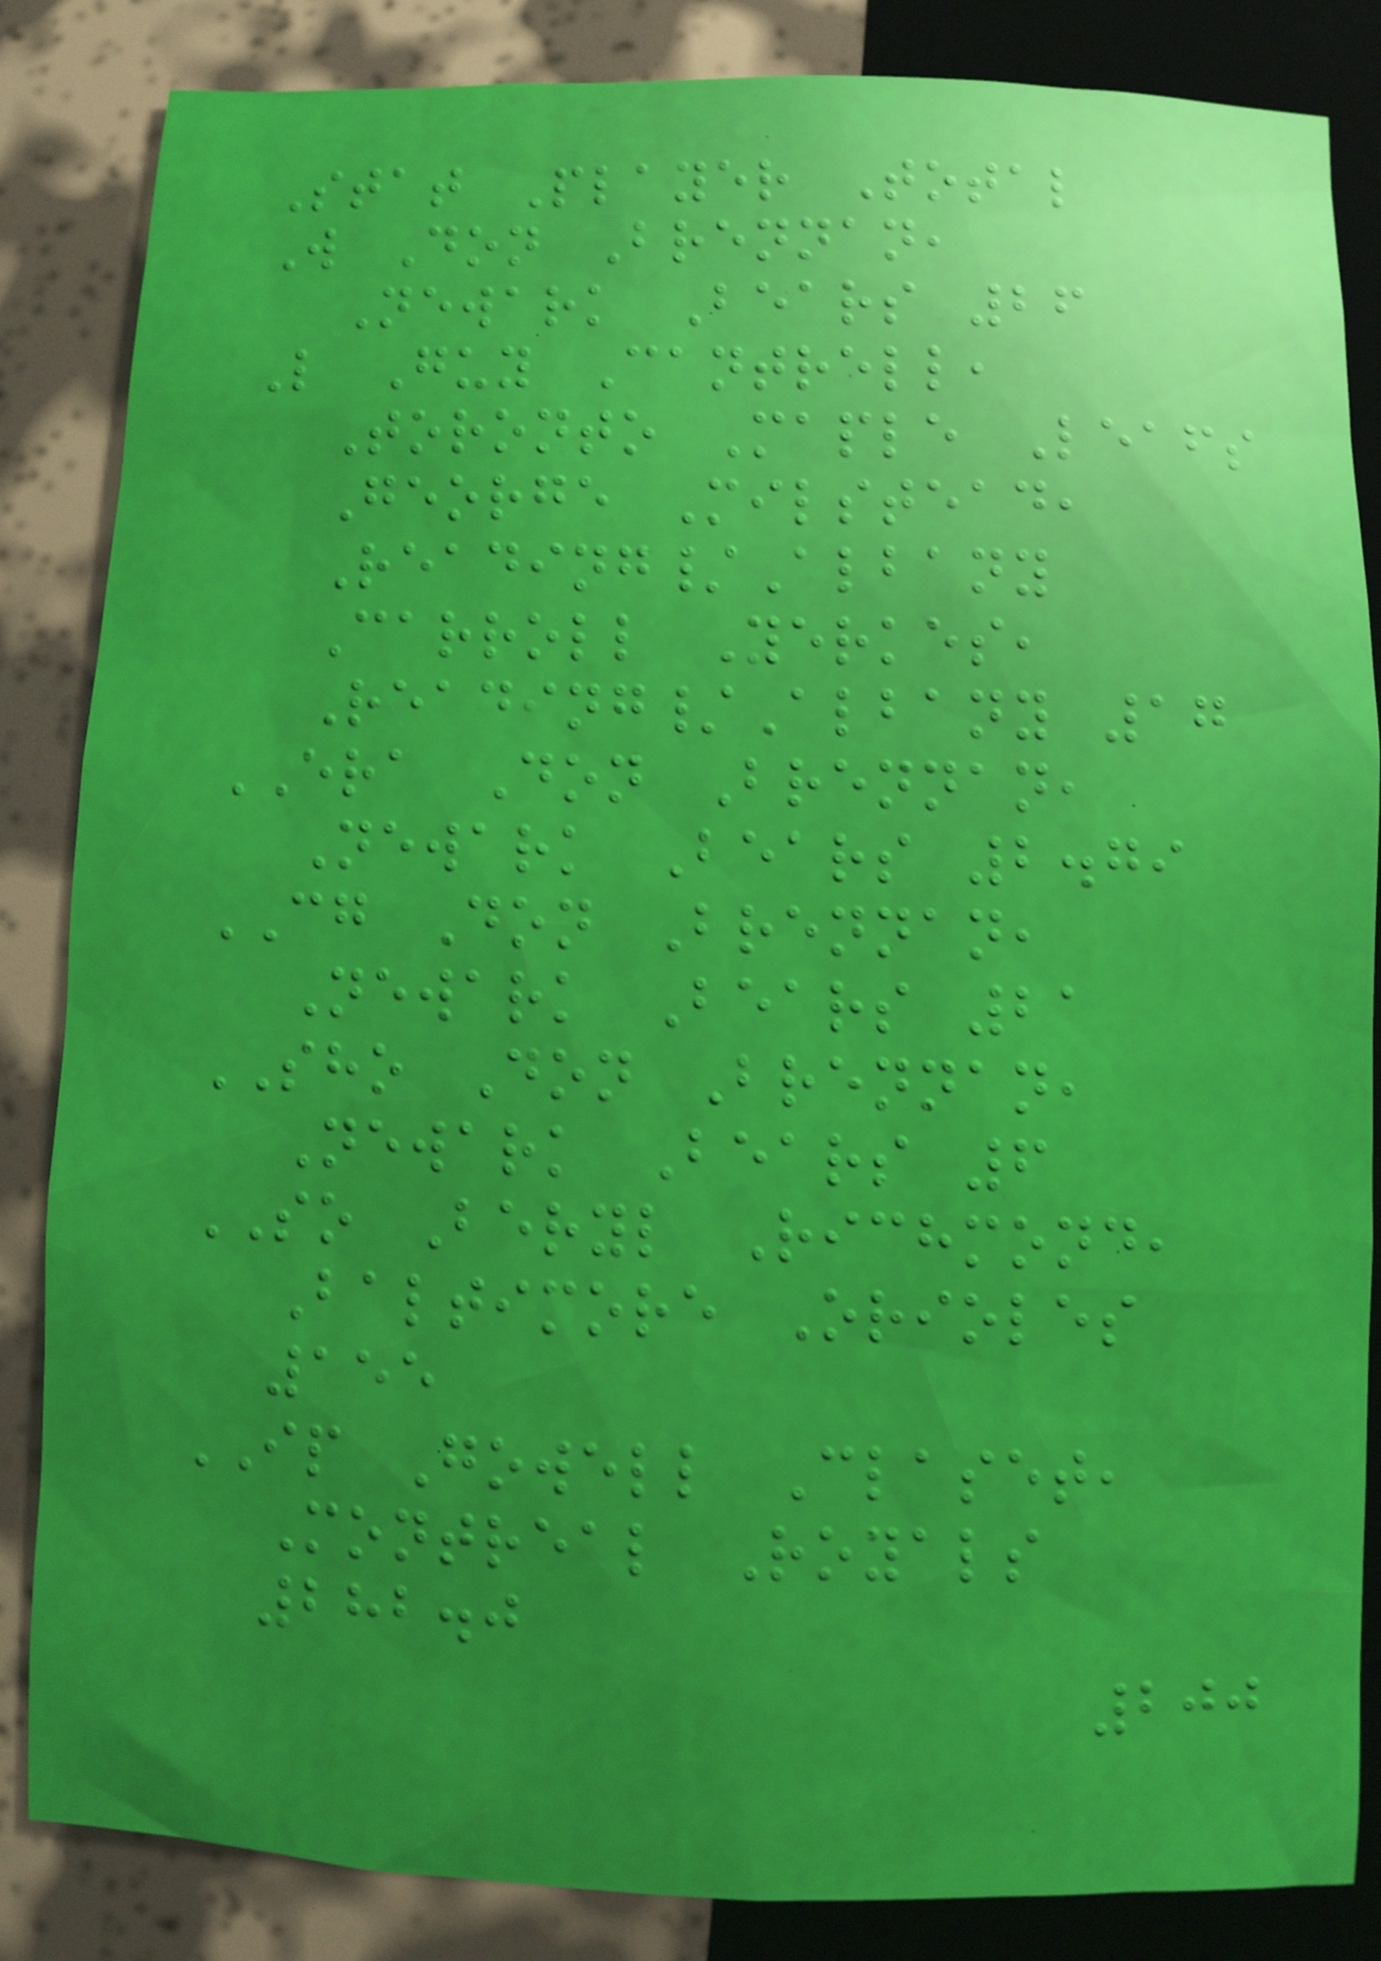Stat Player Total
W Don Brennan,
Newark Bears 26
L Guy Cantrell,
Toronto Maple Leafs
George Milstead,
Reading/Albany
Carroll Yerkes,
Reading/Albany 17
ERA Don Brennan,
Newark Bears 2.79
CG Don Brennan,
Newark Bears 21
SHO Don Brennan,
Newark Bears 6
SO Beryl Richmond,
Baltimore Orioles
155
IP Gowell Claset,
Montreal Royals
282.0
200
